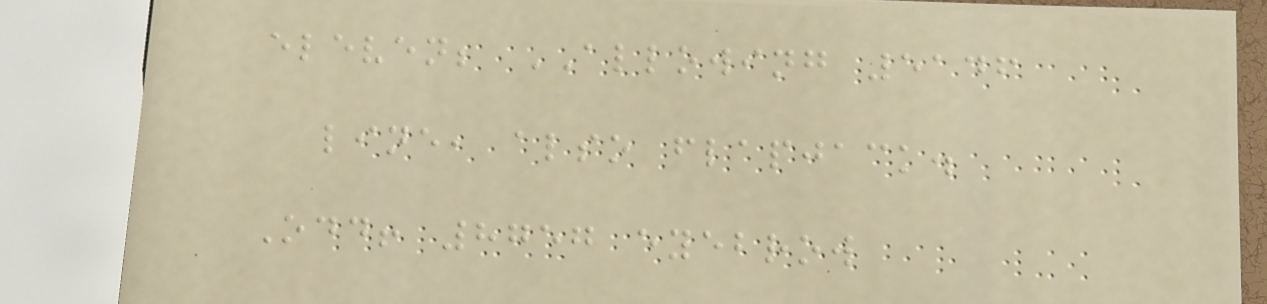eleven; ALLOWING 5146
line, also flapjack.
Odd! 8757 eyebrow
